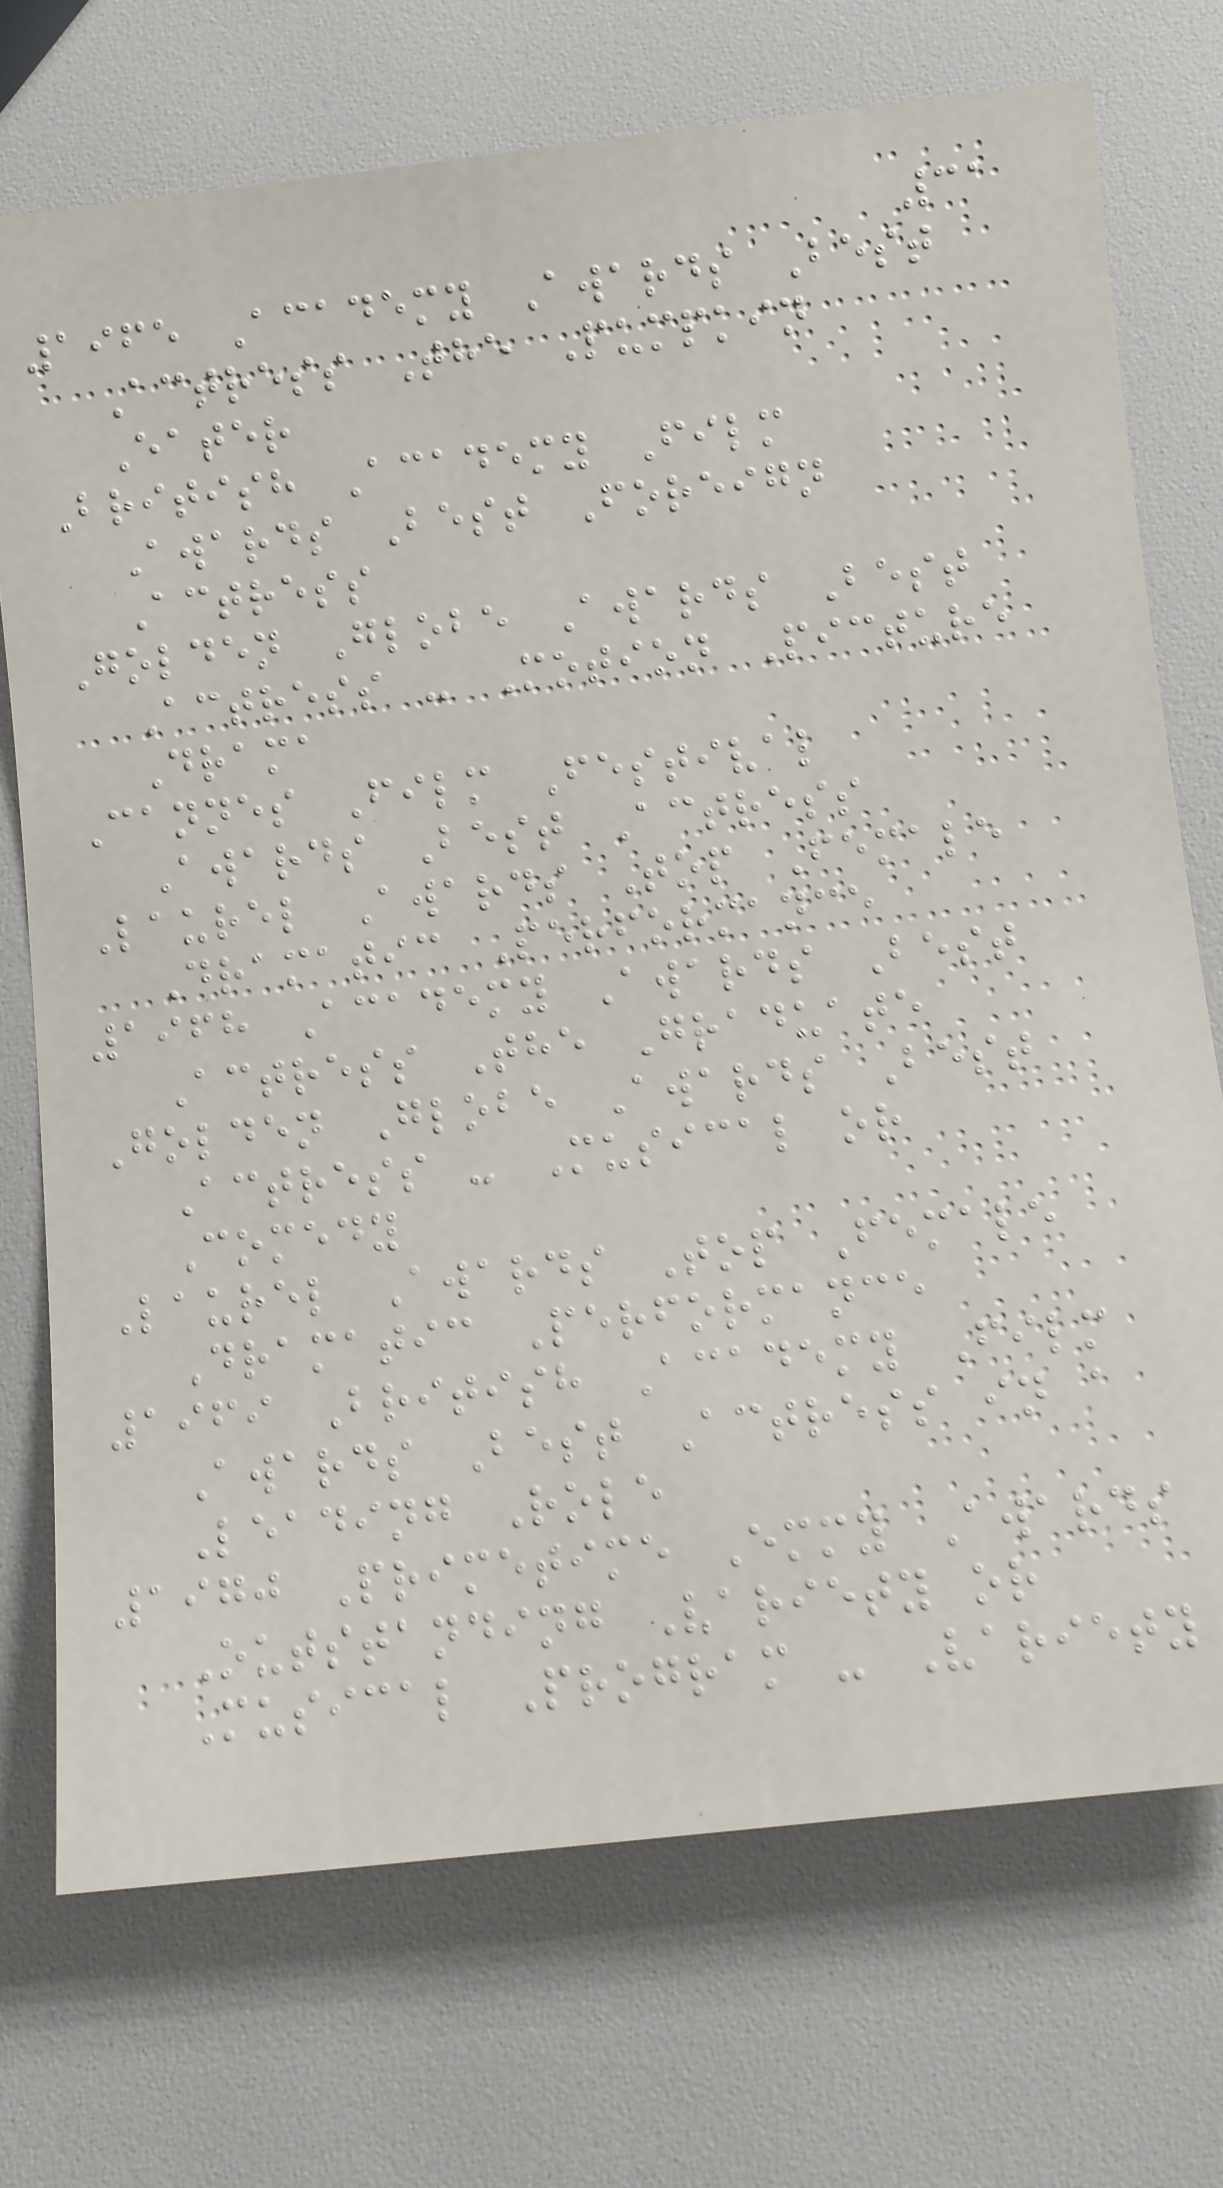31
1965 Academy Awards Best
Actress The Pumpkin
Eater
British Academy Film
Awards Best Foreign
Actress
Golden Globe Awards Best
Actress - Motion Picture
Drama
Cannes Film Festival
Awards Best Actress
Laurel Awards Top Female
Dramatic Performance
1968 Academy Awards Best
Actress The Graduate
Golden Globe Awards Best
Actress - Musical or
Comedy
Laurel Awards Top Female
Dramatic Performance
1969 British Academy Film
Awards Best Actress in a
Leading Role
1970 Primetime Emmy Awards
Outstanding Variety or
Musical Program - Variety
